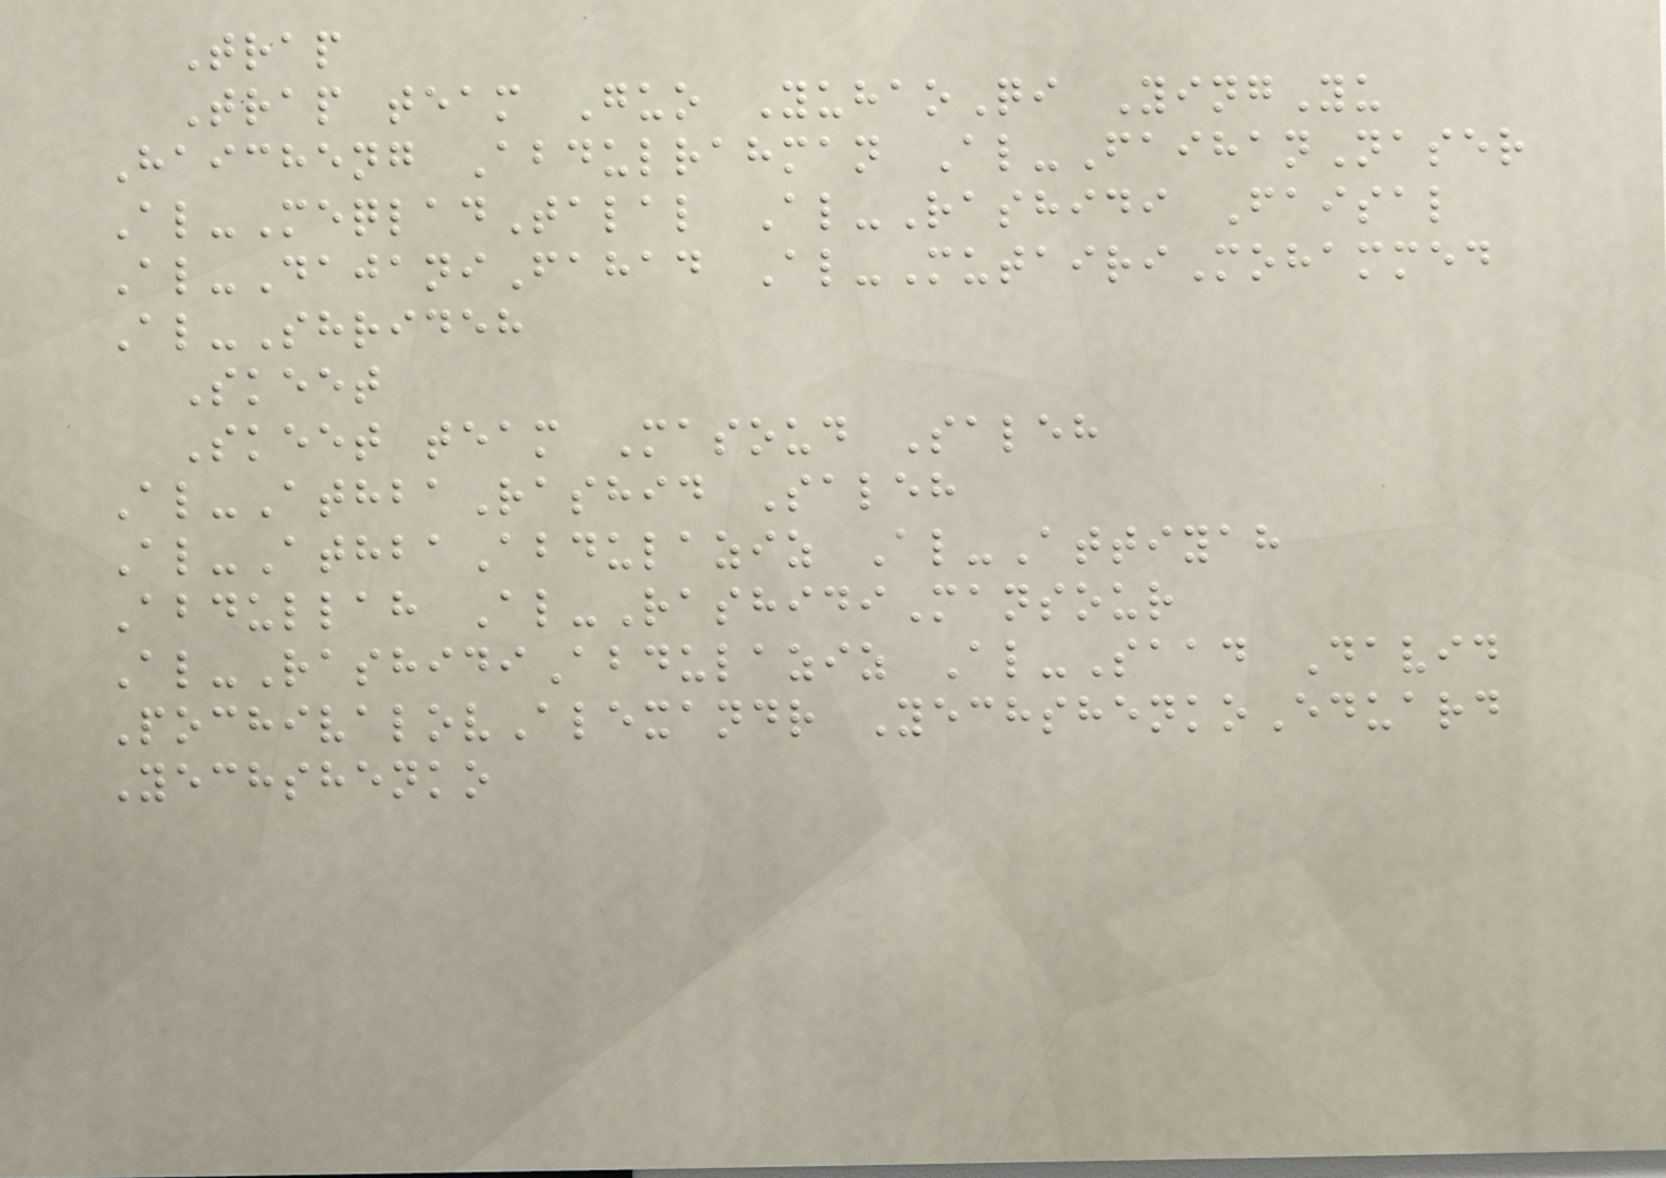Trap
Trap team Guo YuhaoQi YingYu
Haicheng Abdulrahman Al-FaihanNaser
Al-MeqladTalal Al-Rashidi Faisal
Al-DajaniFahad Al-MutairiMohammed
Al-Shrideh
Skeet
Skeet team Masoud Saleh
Al-AthbaRashid Saleh
Al-AthbaAbdulaziz Al-Attiyah
Abdullah Al-RashidiMansour
Al-RashidiAbdulaziz Al-Saad David
PochivalovAlexandr YechshenkoEduard
Yechshenko
